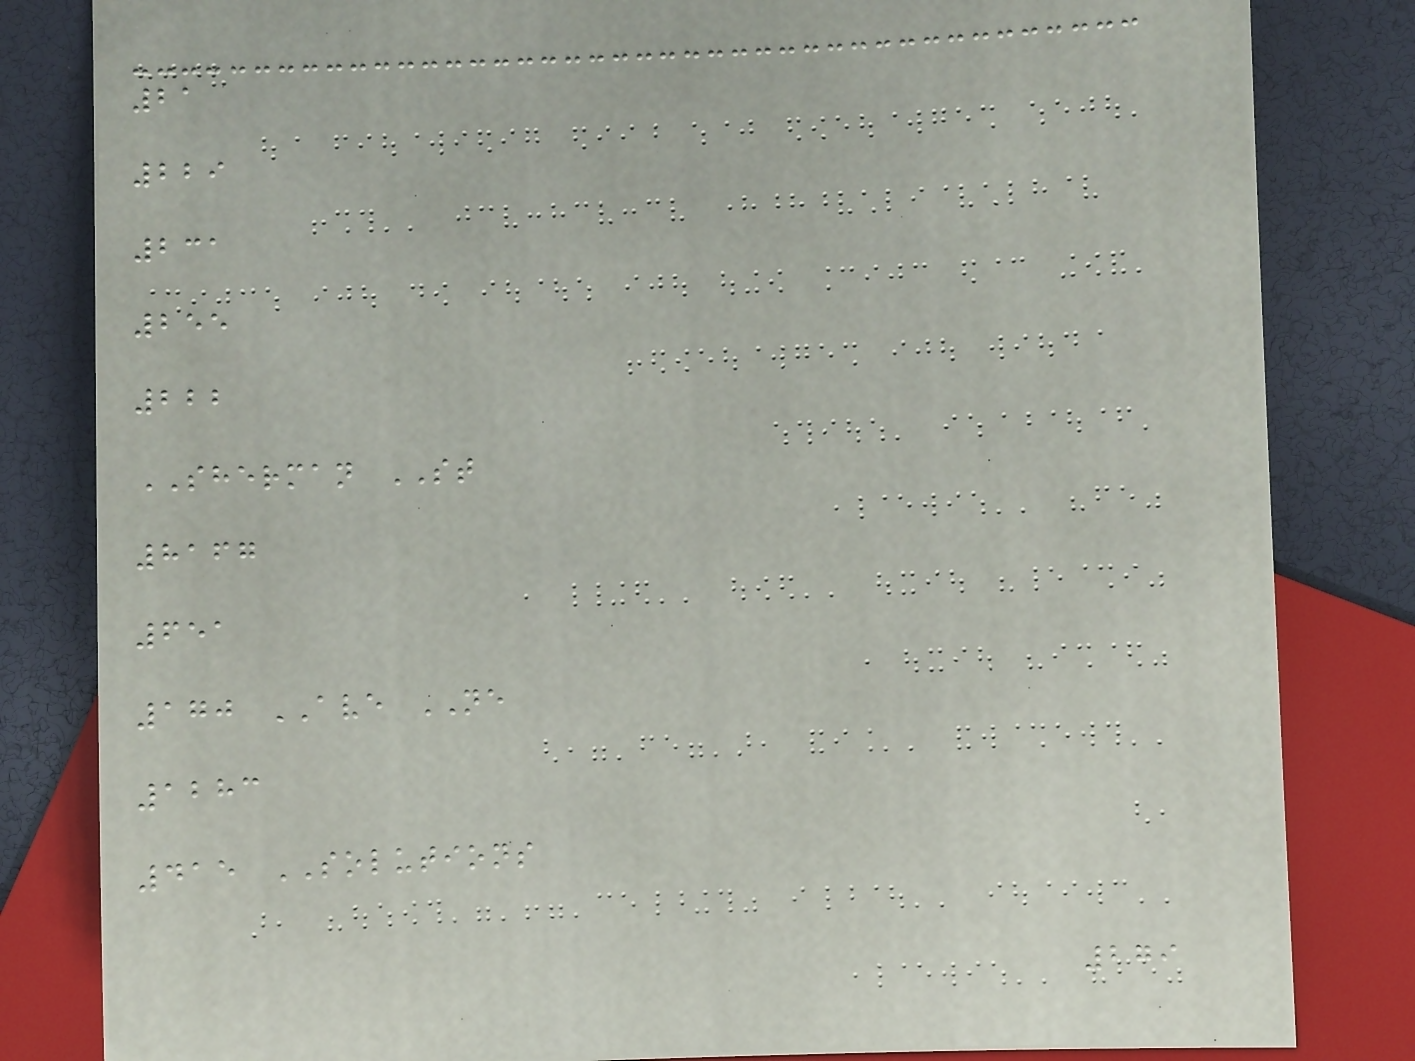21
229
231
255
222
SHERMAN ST
8167
651
170 AVE NE
1283
415 SOLUTIONS
279
